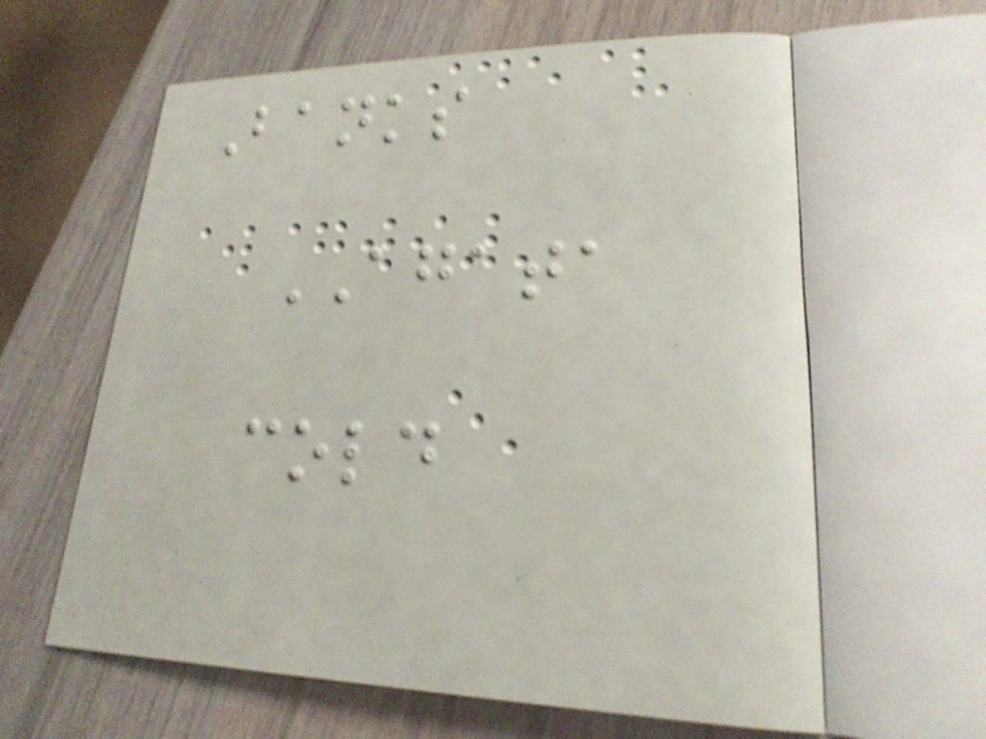Banks
AGATA
cold
